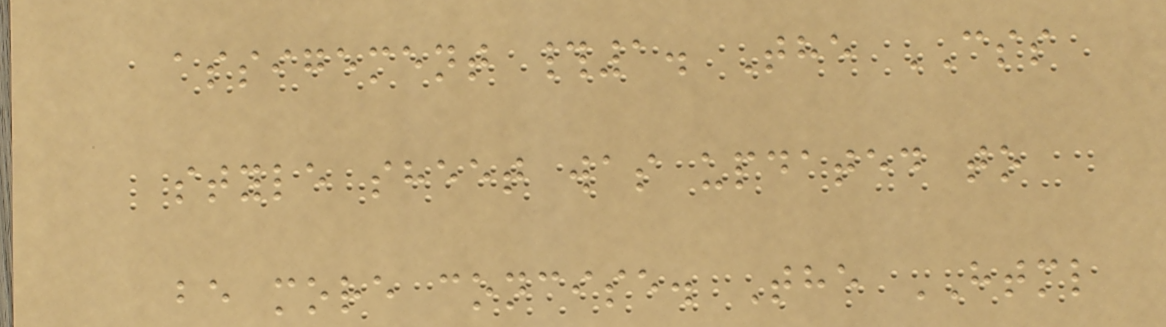assigement #1. The CSS
style sheet was updated to
be more concise. The HTML
